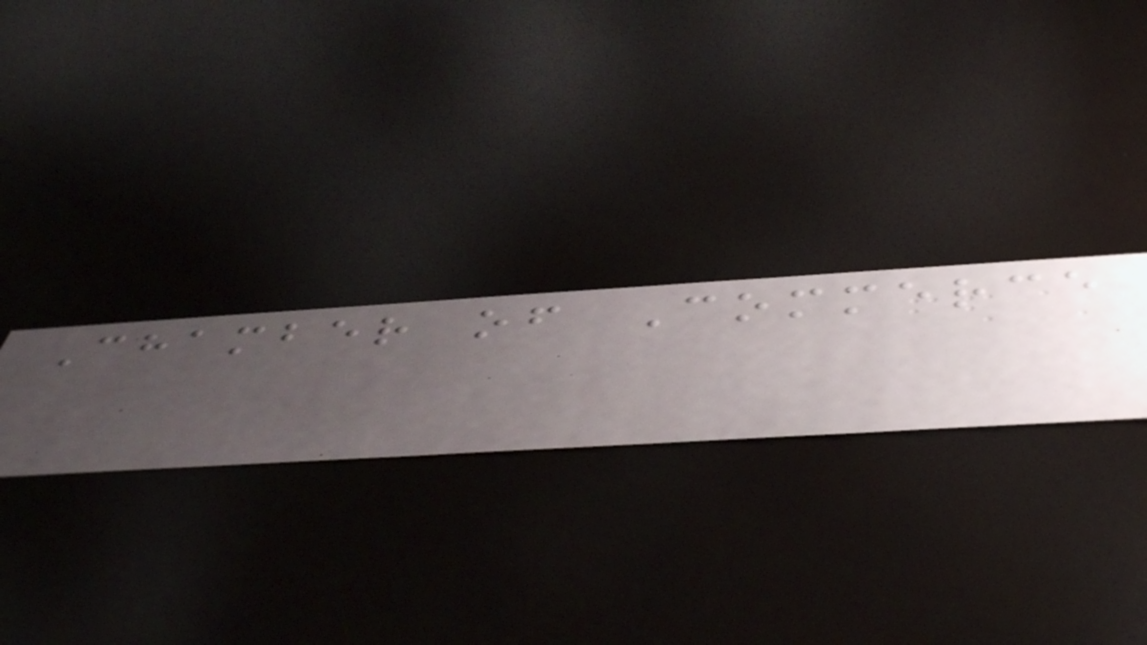Chamber of Commerce
